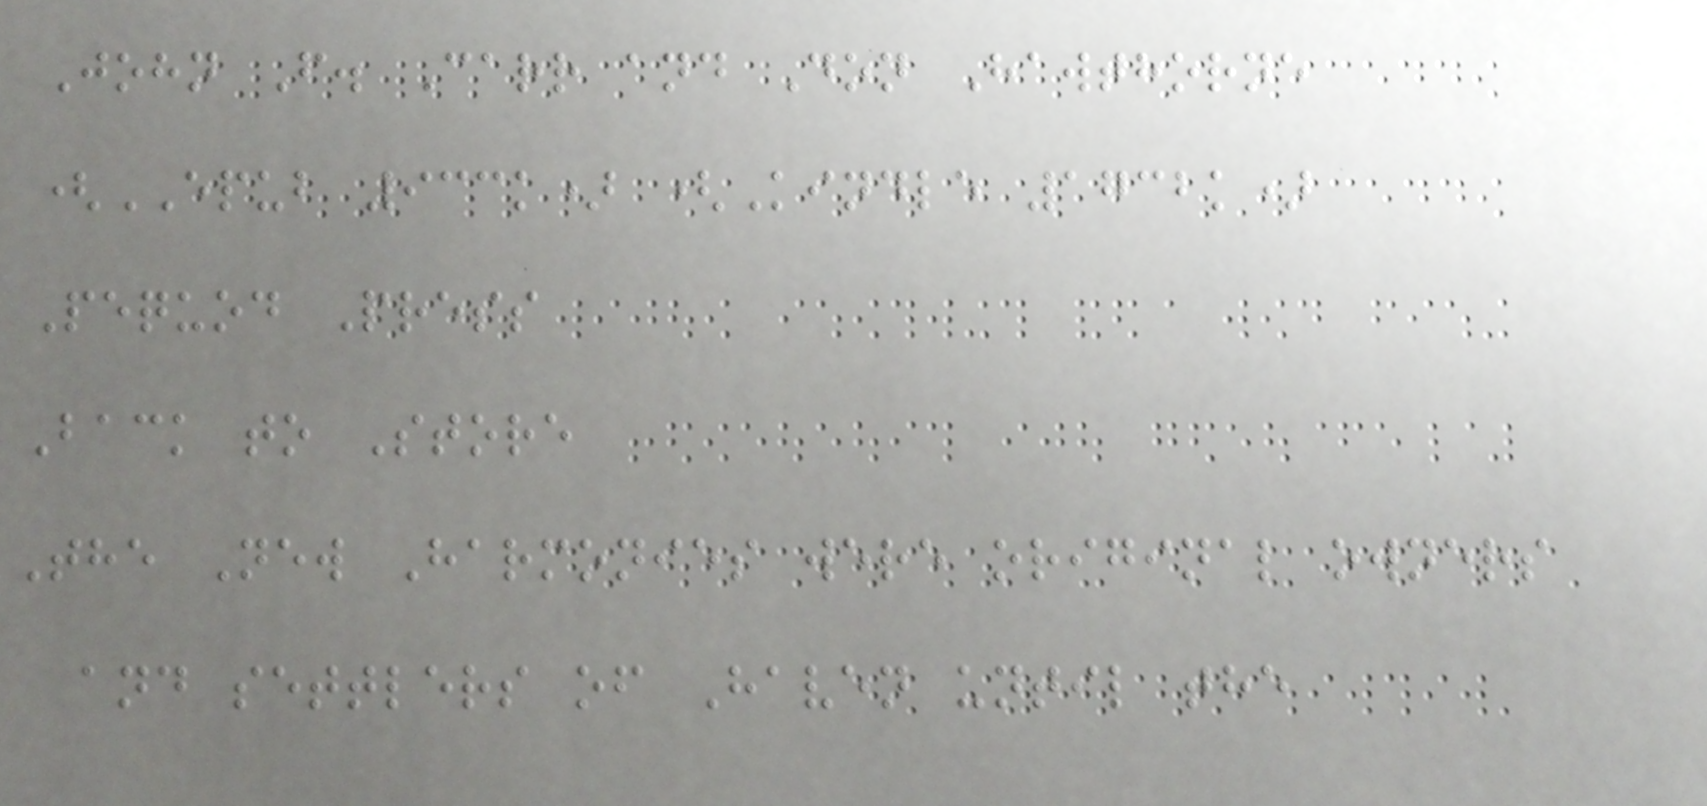John F. Carr and Don Hawthorne
(EPUB 933k) (Kindle 1732k)
Pequod Press
Back to Store
The New Harmonies were original owners
and settlers of Haven until the
